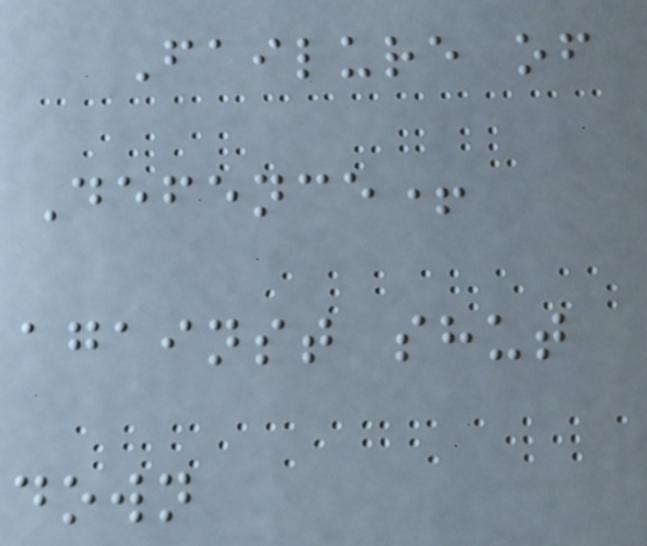Failure of
Defence+
against shut
down
